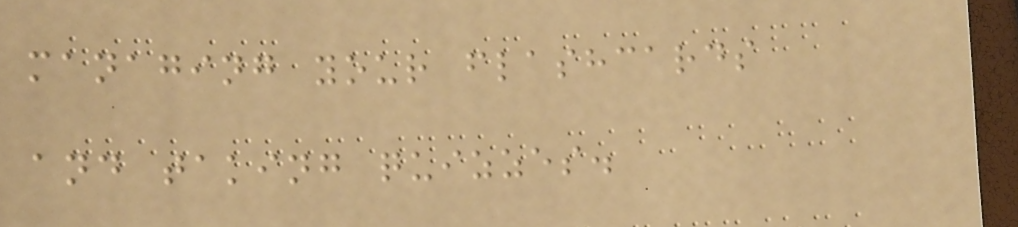managing your flashcards
and taking quizzes.
